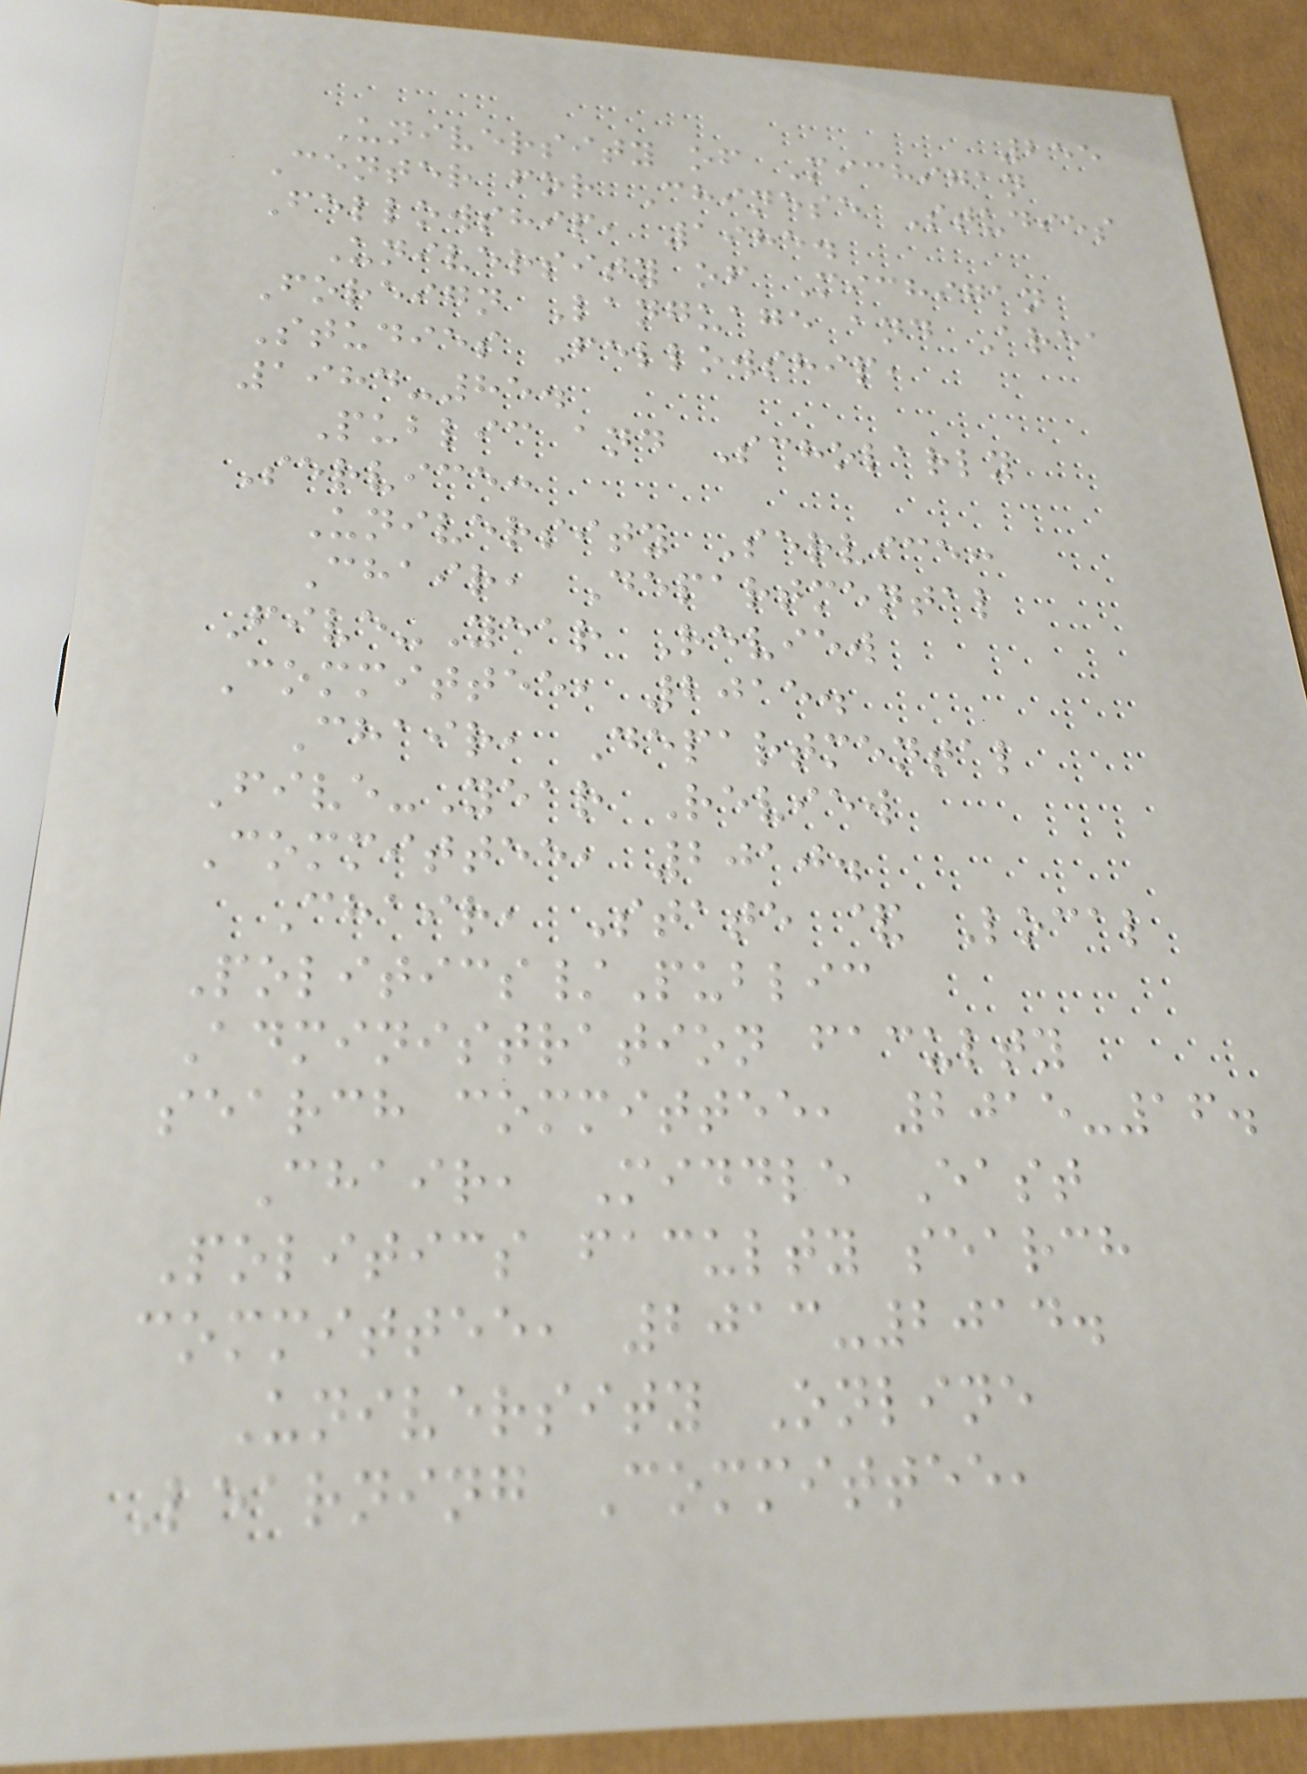255
University of Michigan
Center for Chinese Studies
Fellowship, 1985.
University of Michigan
Foreign Language and Area
Studies Fellowship,
1984-85.
Public and Scholarly
Service:
University Service:
Chair, Departmental
Five-Year Review
Committee, 2015.
Chair, Departmental
Five-Year Review
Committee, 2010.
Chair, State & Local
Politics/Public
Administration faculty
search committee, 2015-16.
Chair, Middle East
Politics faculty search
committee, 2013-2014.
University Online
Learning Committee,
